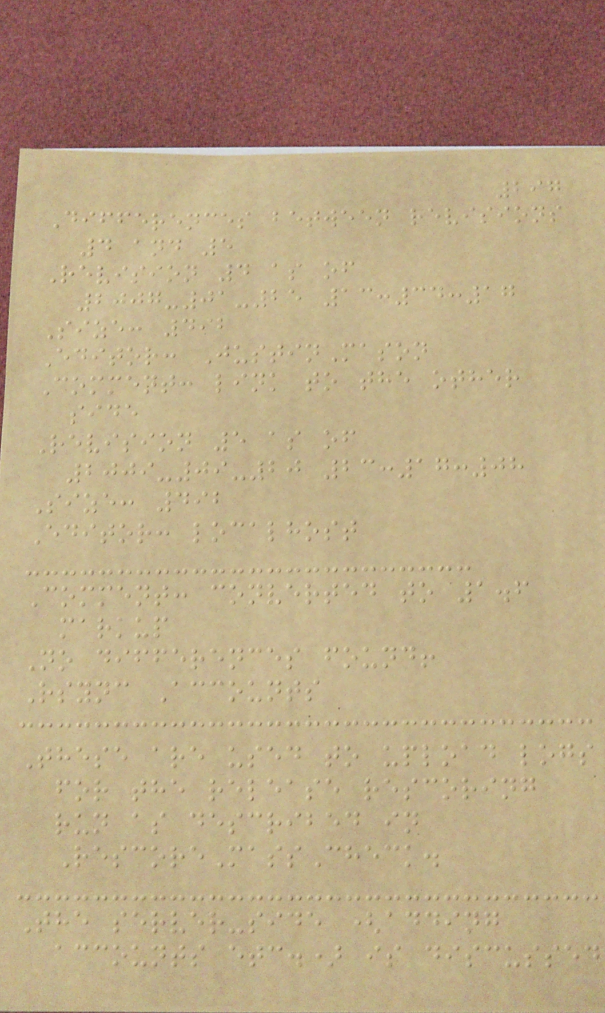297
Differences between revisions
4 and 5
Revision 4 as of
2007-01-25 13:34:17
Size: 492
Editor: JustinMason
Comment: link to the other
side
Revision 5 as of
2009-09-20 23:17:08
Size: 492
Editor: localhost
Comment: converted to 1.6
markup
No differences found!
Rsync Accounts
These are used to upload logs
for the release rescoring
run as described in
RescoreMassCheck.
The server-side (adding
accounts etc.) is discussed
